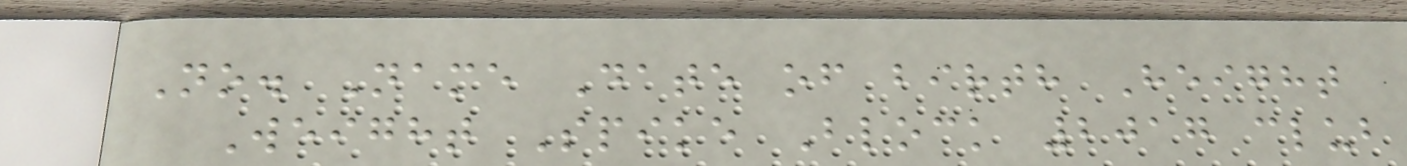No. Name Date of birth Height
Weight Spike Block 2017 club
